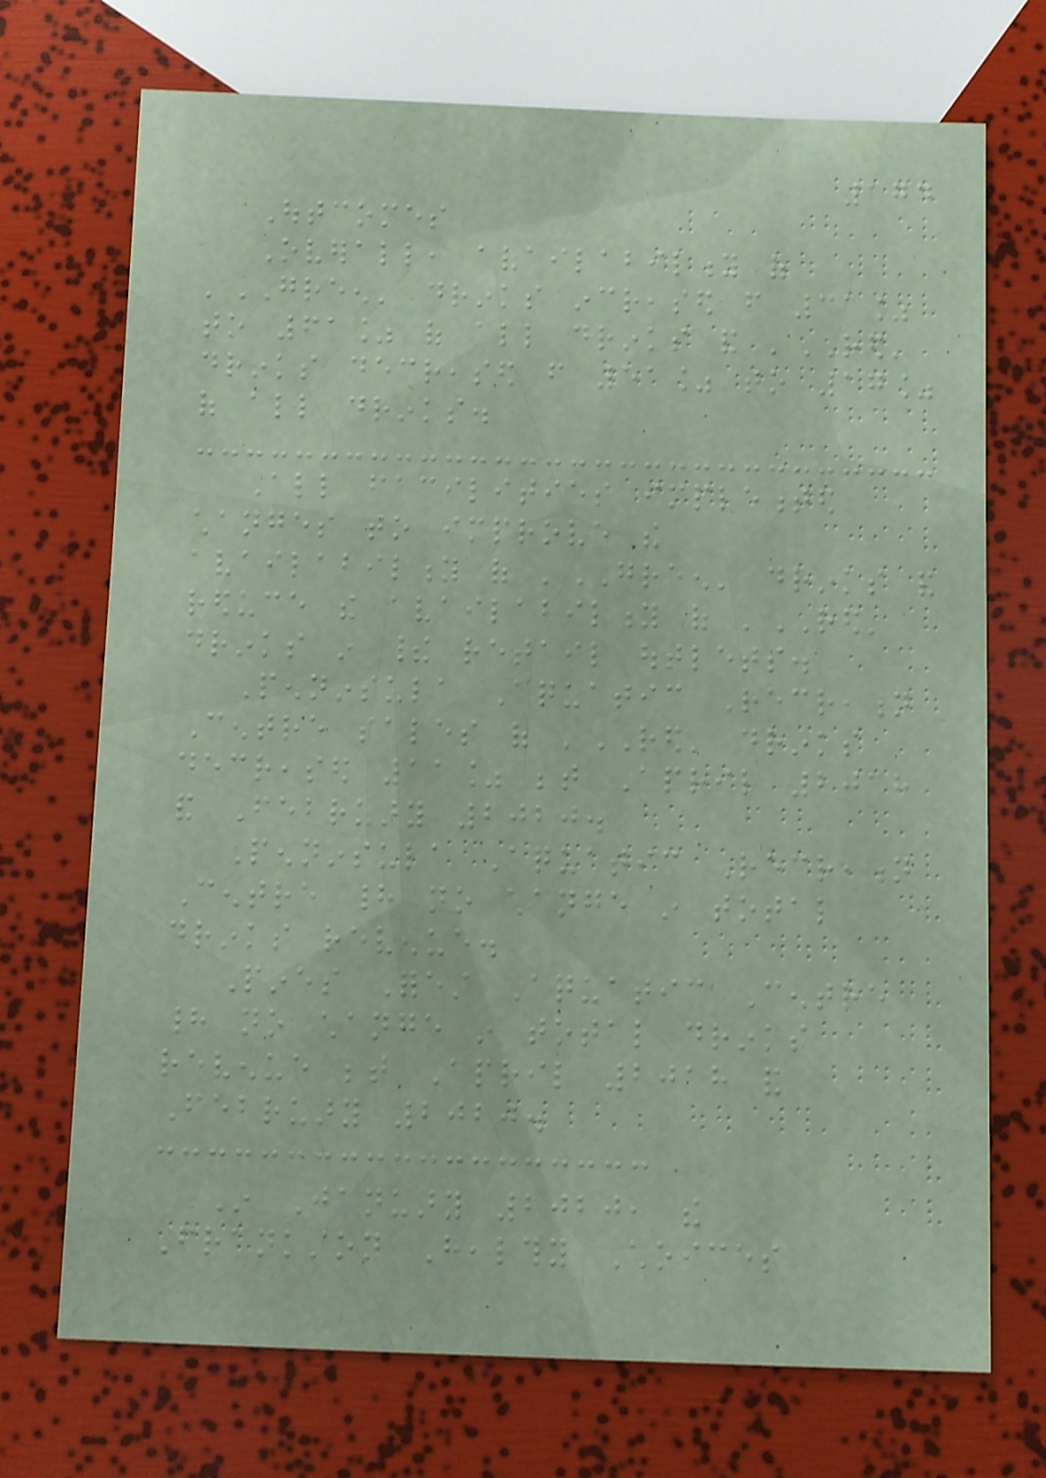174
Outcomes
Overall, availability of
'GREEN' drinks increased from 31%
to 61% of all drinks and 'RED'
drinks decreased from 51% to 17%
of all drinks.
All facilities implemented
changes to improve the
availability of 'GREEN' drinks and
reduce the availability of 'RED'
drinks in their retail outlets.
Penninsula Aquatic Recreation
Centre sales of 'RED' drinks
decreased 11% between April 2018
and February 2020.
Penninsula Aquatic Recreation
Centre had no change in total
drinks revenue.
Pines Forest Aquatic Centre
had no change in total drinks
revenue between April 2018 and
February 2020.
In January 2020, the
Frankston Healthy Choices
